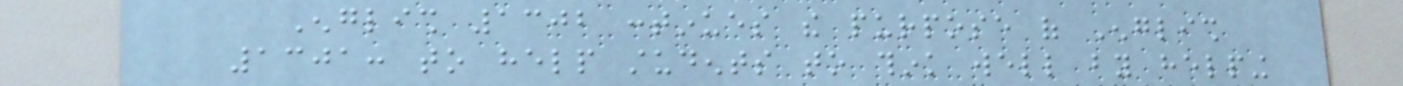English 1302 continues the purpose of English
1301: to help students to think well by helping
